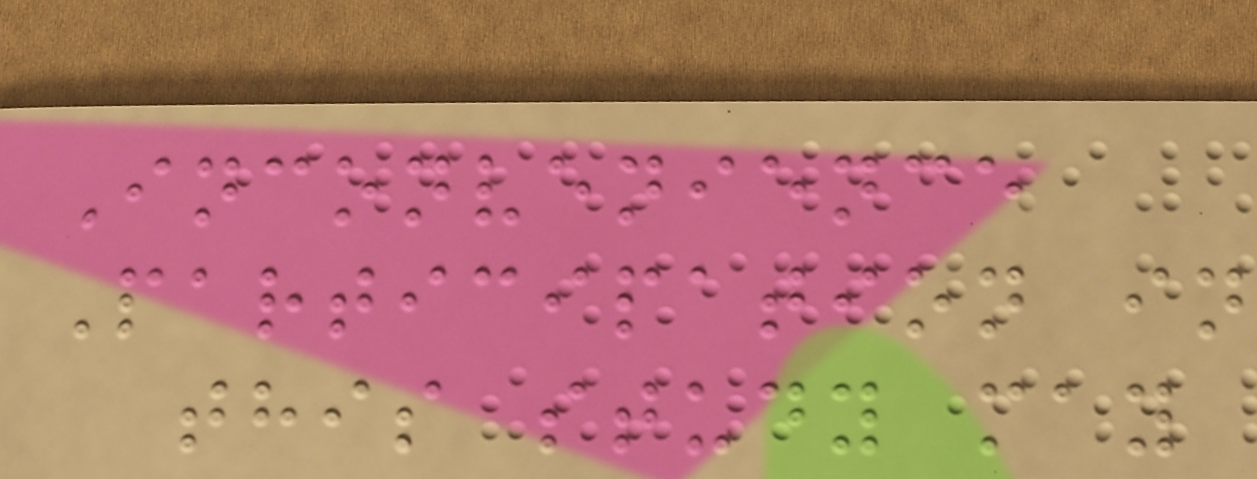Inconvenience
Participation in
this study may
